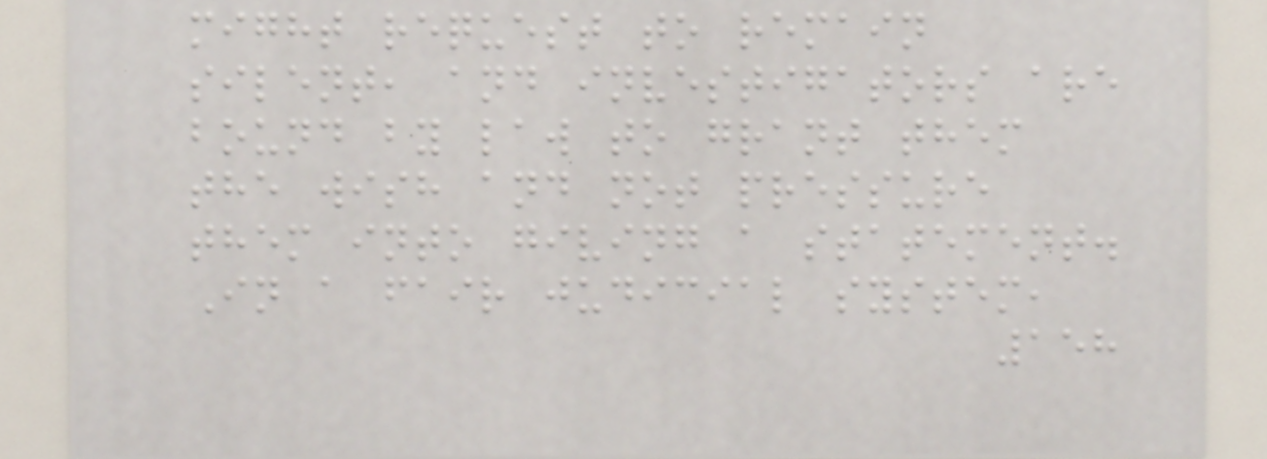might request to remain
silent, and investigators are
bound by law to grant them
the wish and not pressure
them into giving a statement.
In a fair judicial system,
158
